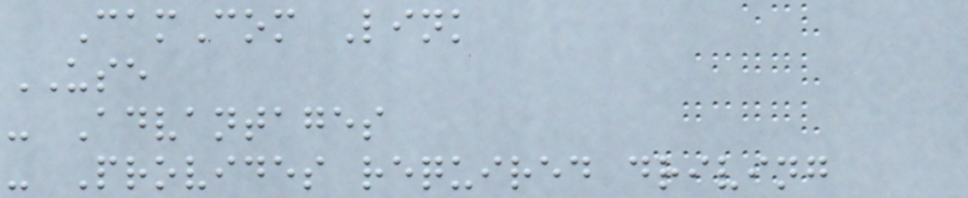CamCom Link
USE
- Advantages
- Provides required driving
